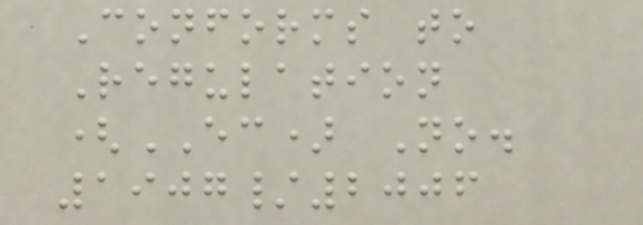Conforms to
Regulation
(EC) No.
1907/2006
